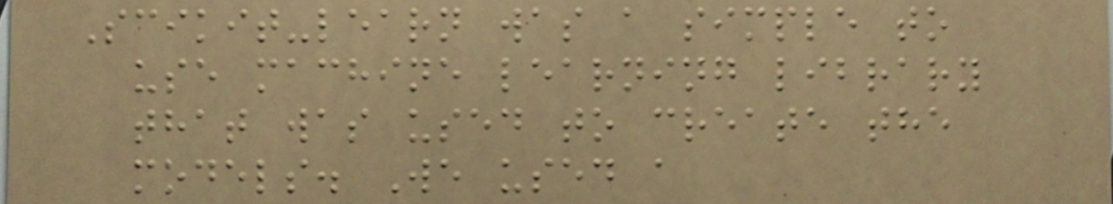Scikit-learn was a simple to
use machine learning library
that was used to create the
models. We used a
